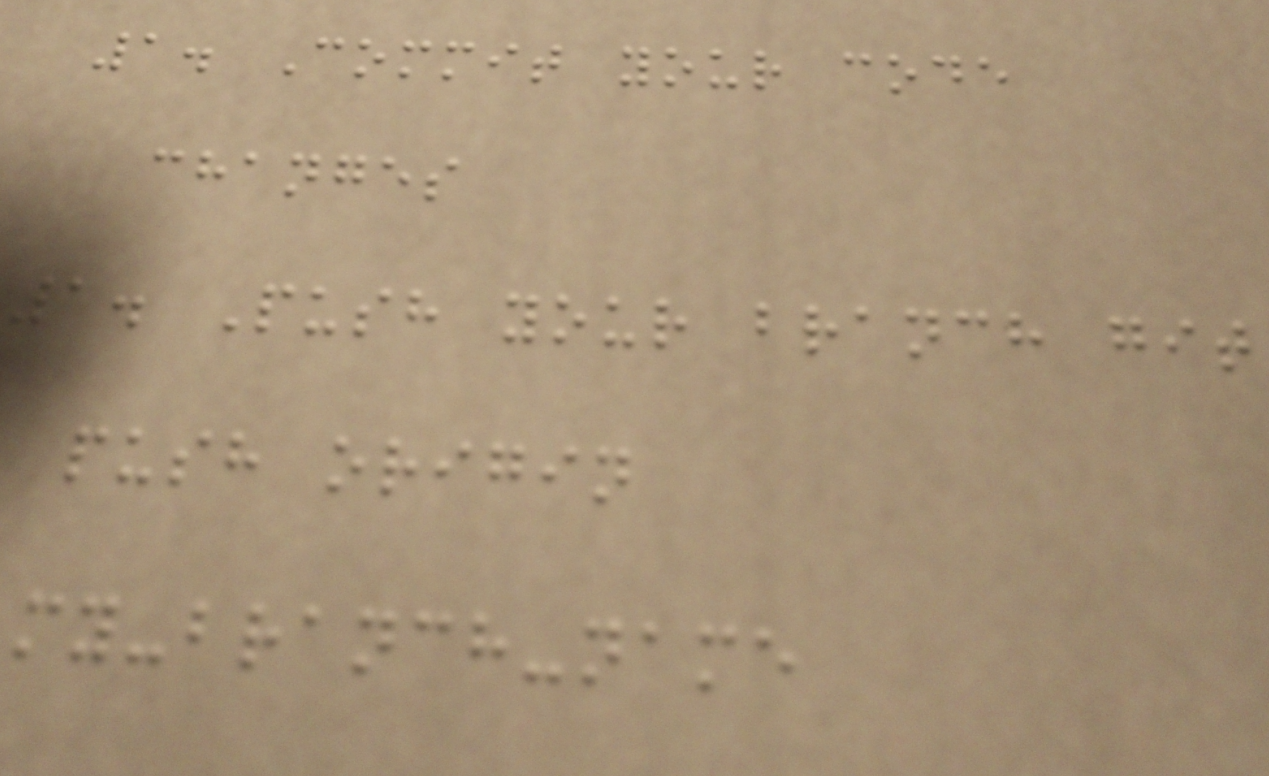1. Commit your code
changes
1. Push your branch git
push origin
my-branch-name
